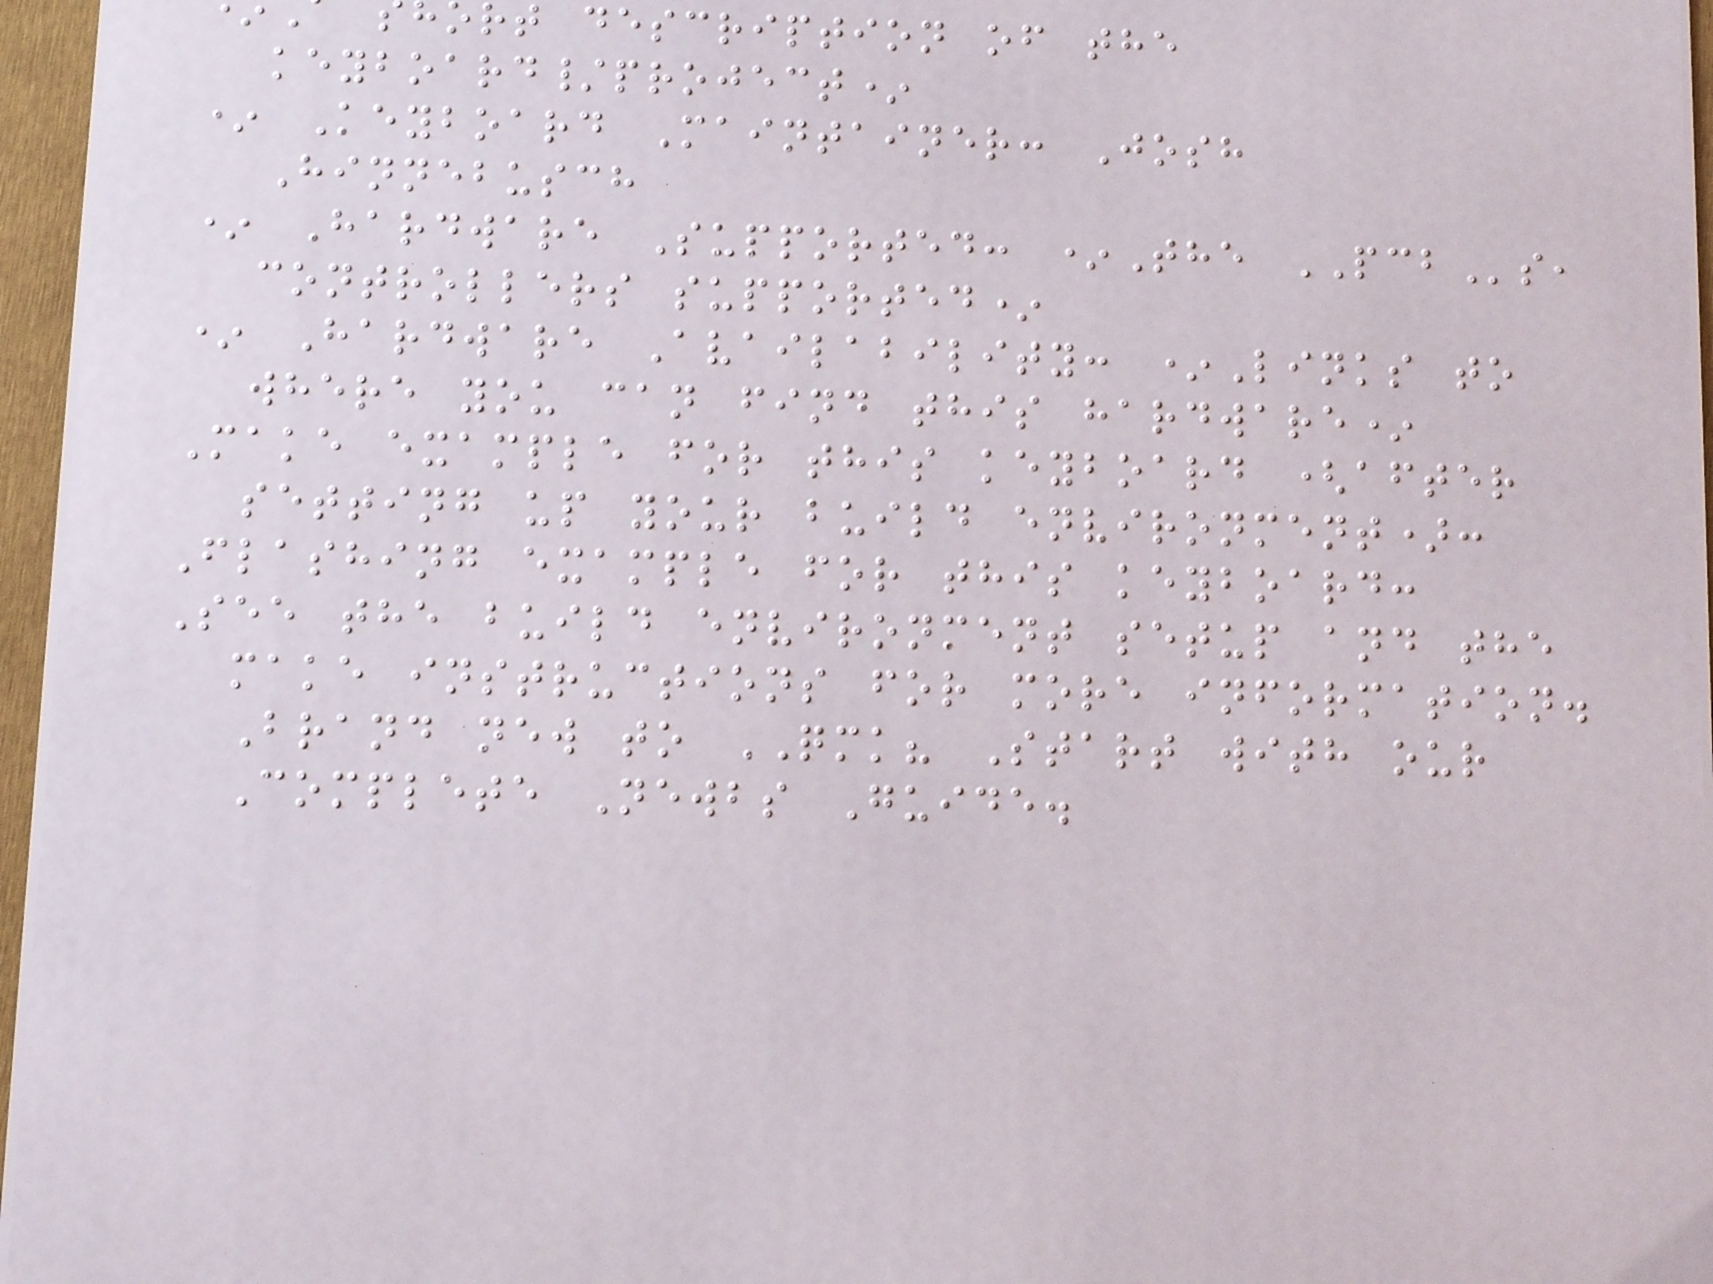rt description of the
keyboard/project*
* Keyboard Maintainer: Josh
Hinnebusch
* Hardware Supported: *The PCBs,
controllers supported*
* Hardware Availability: *Links to
where you can find this hardware*
Make example for this keyboard (after
setting up your build environment):
Flashing example for this keyboard:
See the build environment setup and the
make instructions for more information.
Brand new to QMK? Start with our
Complete Newbs Guide.
